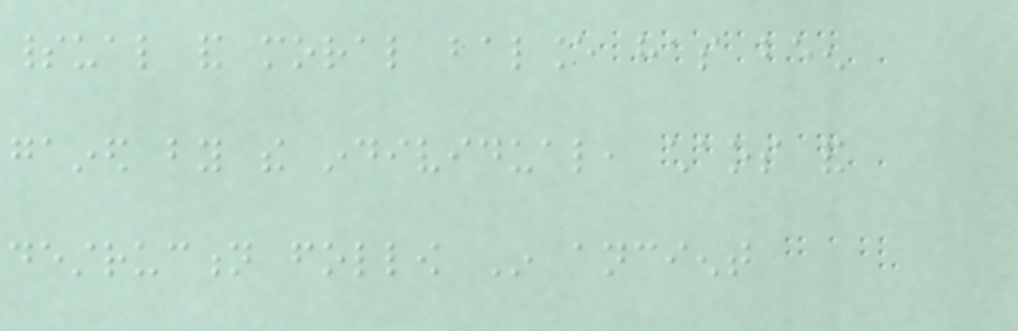spiritual and moral balance has been
gained by the individual, chaos and
destruction follow In ancient
